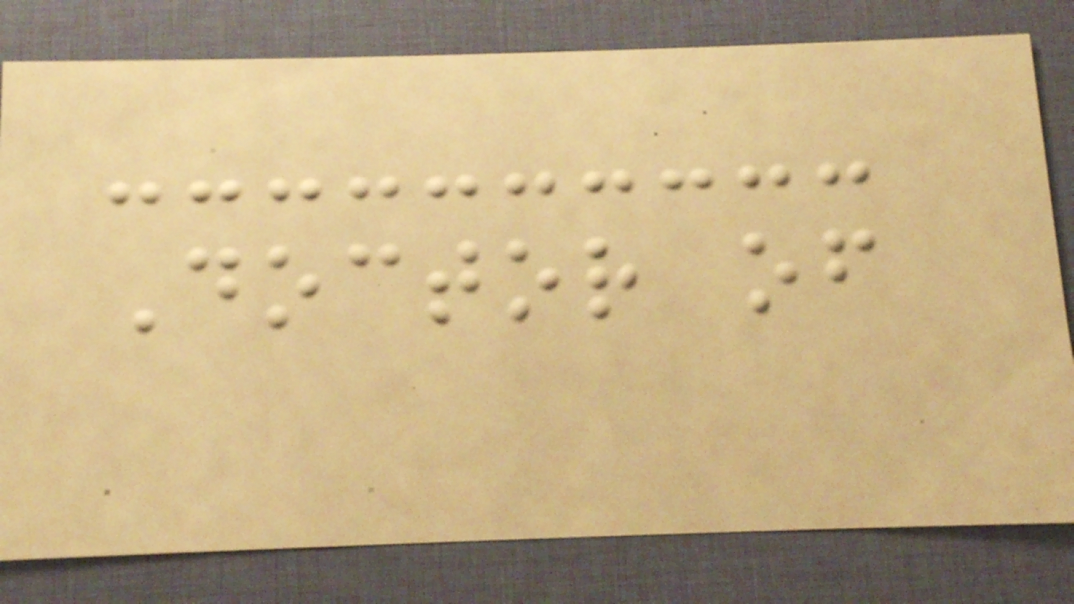Doctor of
